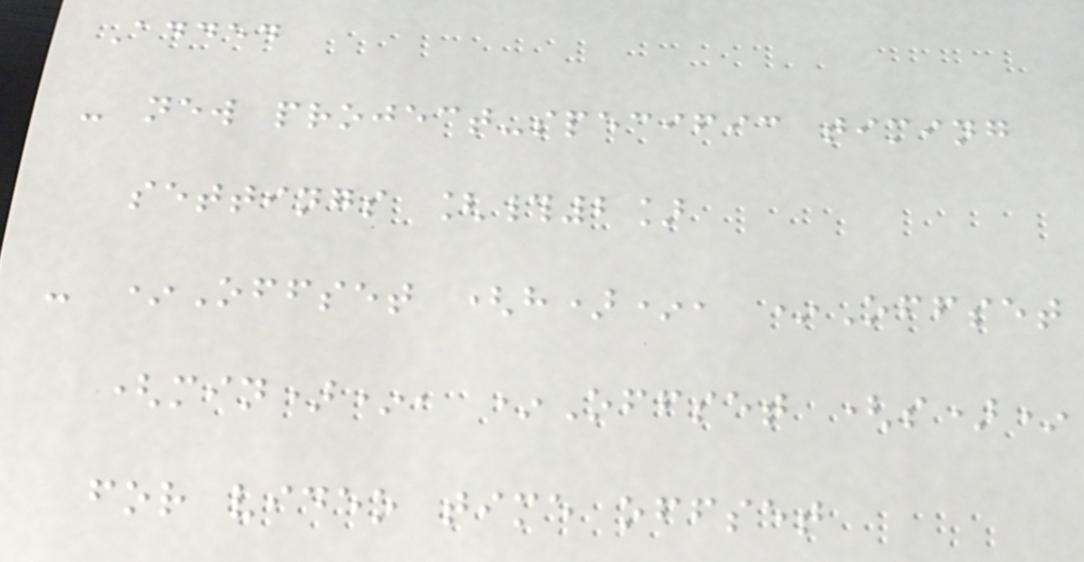Added
- new project-specific timing
settings [#2]
- *Offset (h)*, *Offset
(min)*, *Offset (s)*
for video time offset
